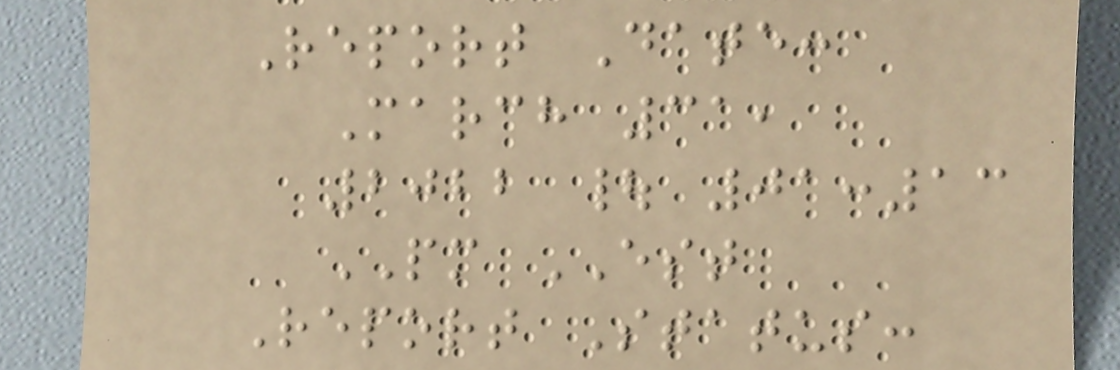Report Date:
March 31,
2022 | 01:13
PM EST
Report Status:
